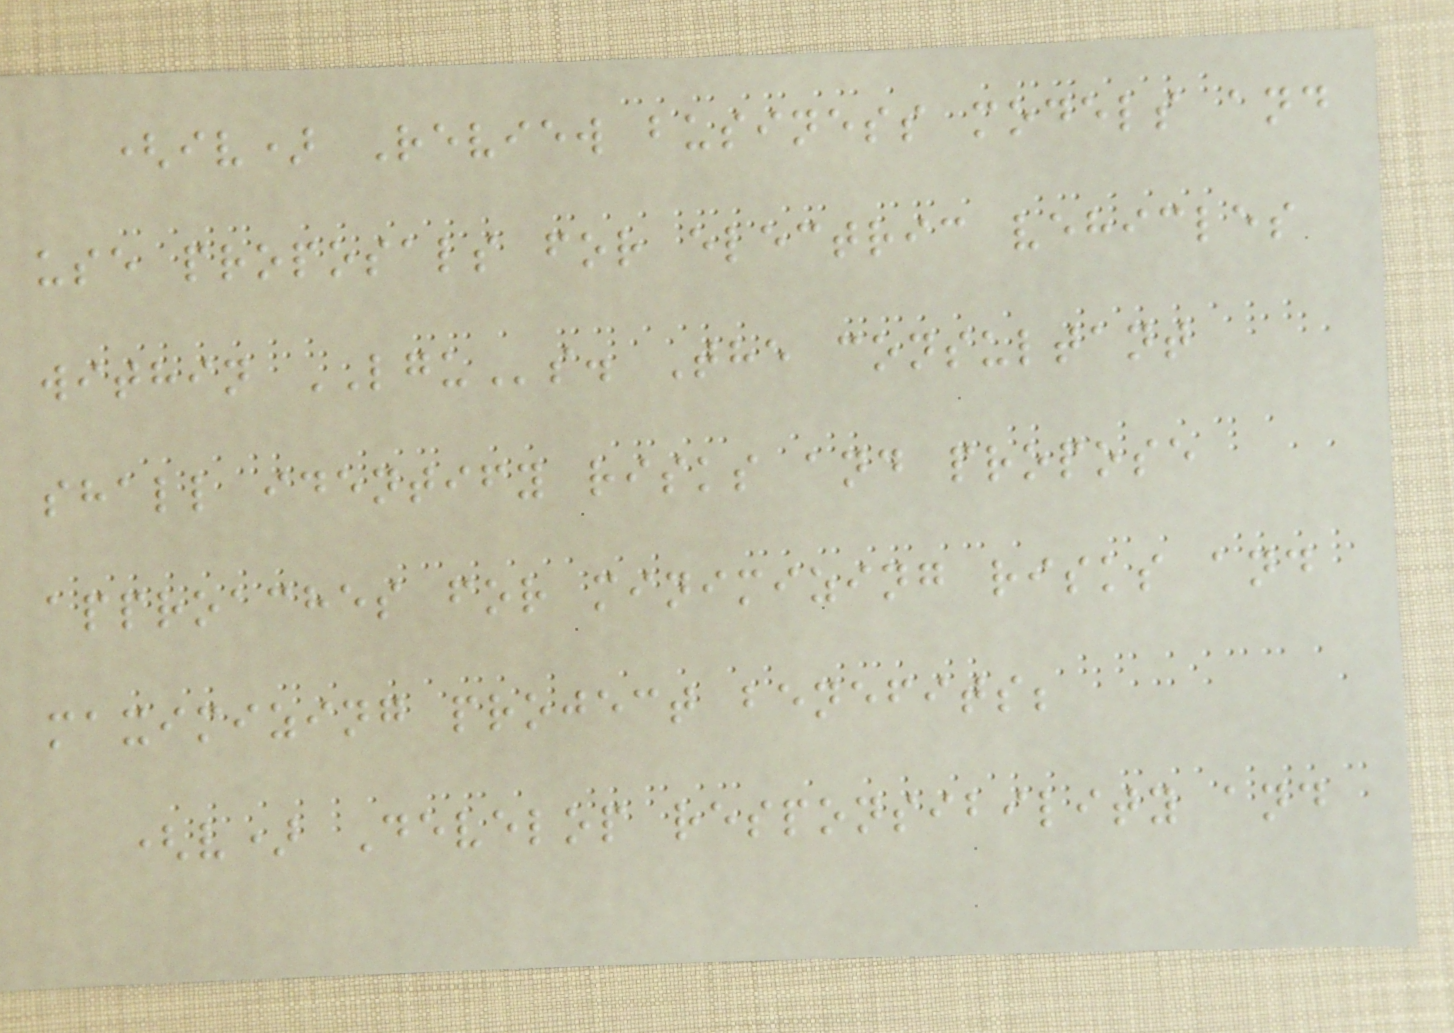(iv) Review business models and
use proposals for electric vehicles
within LGUs. The consultant
shall identify risks and propose
approaches for minimizing risks and
maximizing project benefits;
(v) Develop responsibility and
